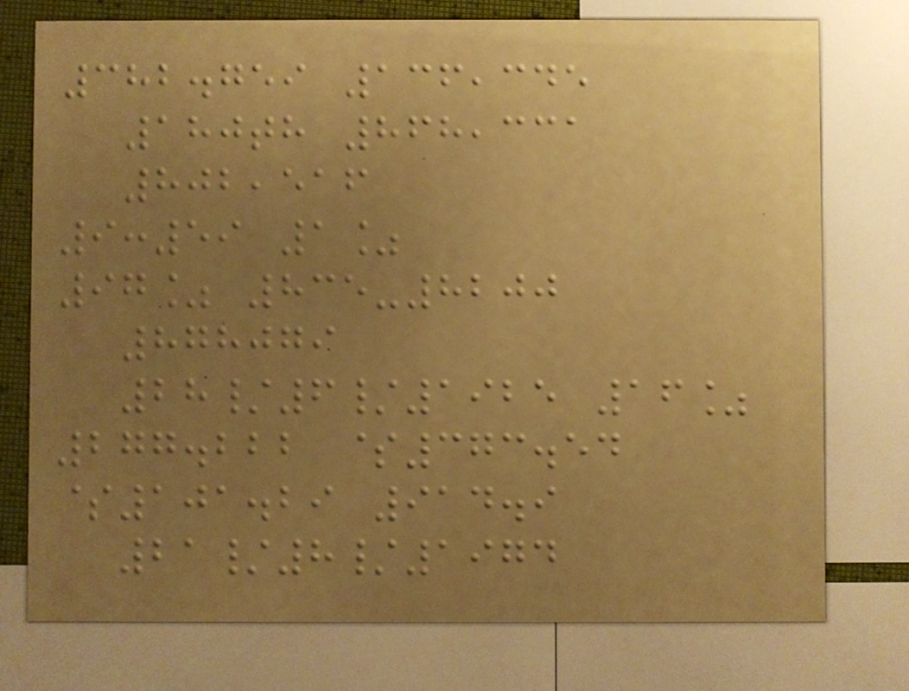382.759 136,345
180th 868,331
802,516
9:59 1%
97% 835-8200
878079
28/6/1925 16%
277.222 $373.54
$101.29 914.9
21/8/1974
